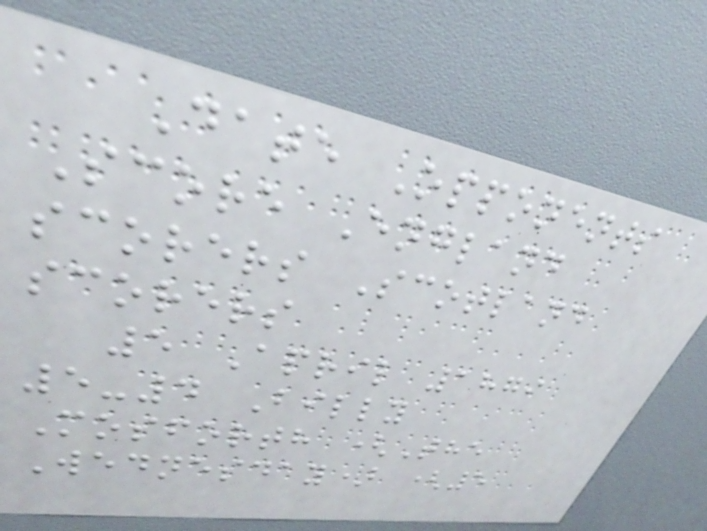Date Opponents
Score England
scorers Scotland
scorers
5 April 1879
5-4 Billy
Mosforth (The
Wednesday) (5
